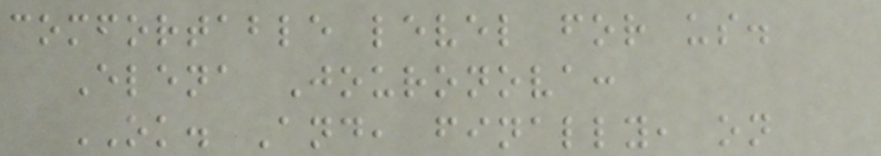comfortable level for us.
Elena Jouronova:
OK. And, finally, on
